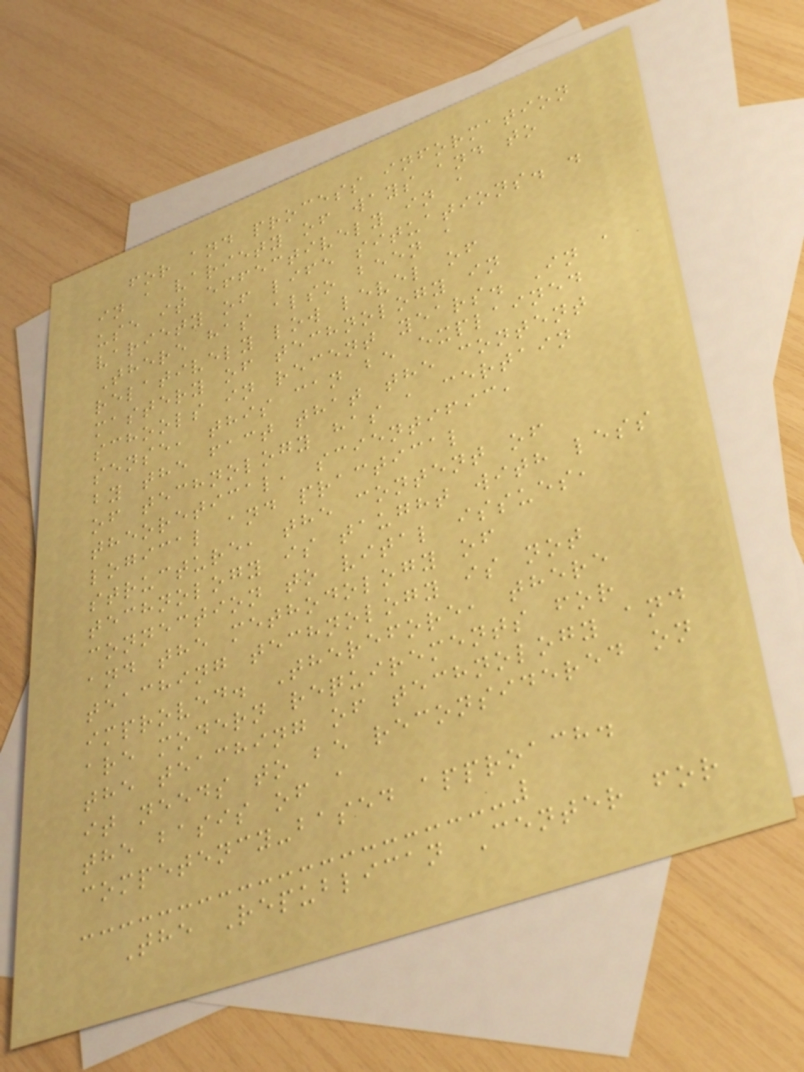for and process information
in a variety of ways and to
use it effectively in a
variety of life situations. .
There has also been a
relatively low level of
mastery of technology in
schools in recent years. In a
sense, this can be explained
by the fact that the content
of technology has a certain
theoretical, scientific,
logical and practical
structure, the content of
technology is taught with less
connection to vital issues,
and the methodology of
teaching technology is not
improved. Therefore, there
are modern requirements for
the teaching of technology and
it needs to be reconsidered on
the basis of a
competency-based approach.
The Republican Center for
